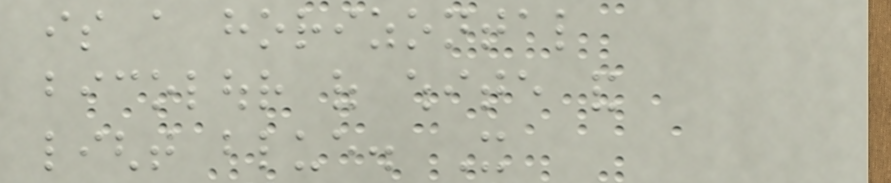is a horizontal
bicolour of white and
light blue. It
